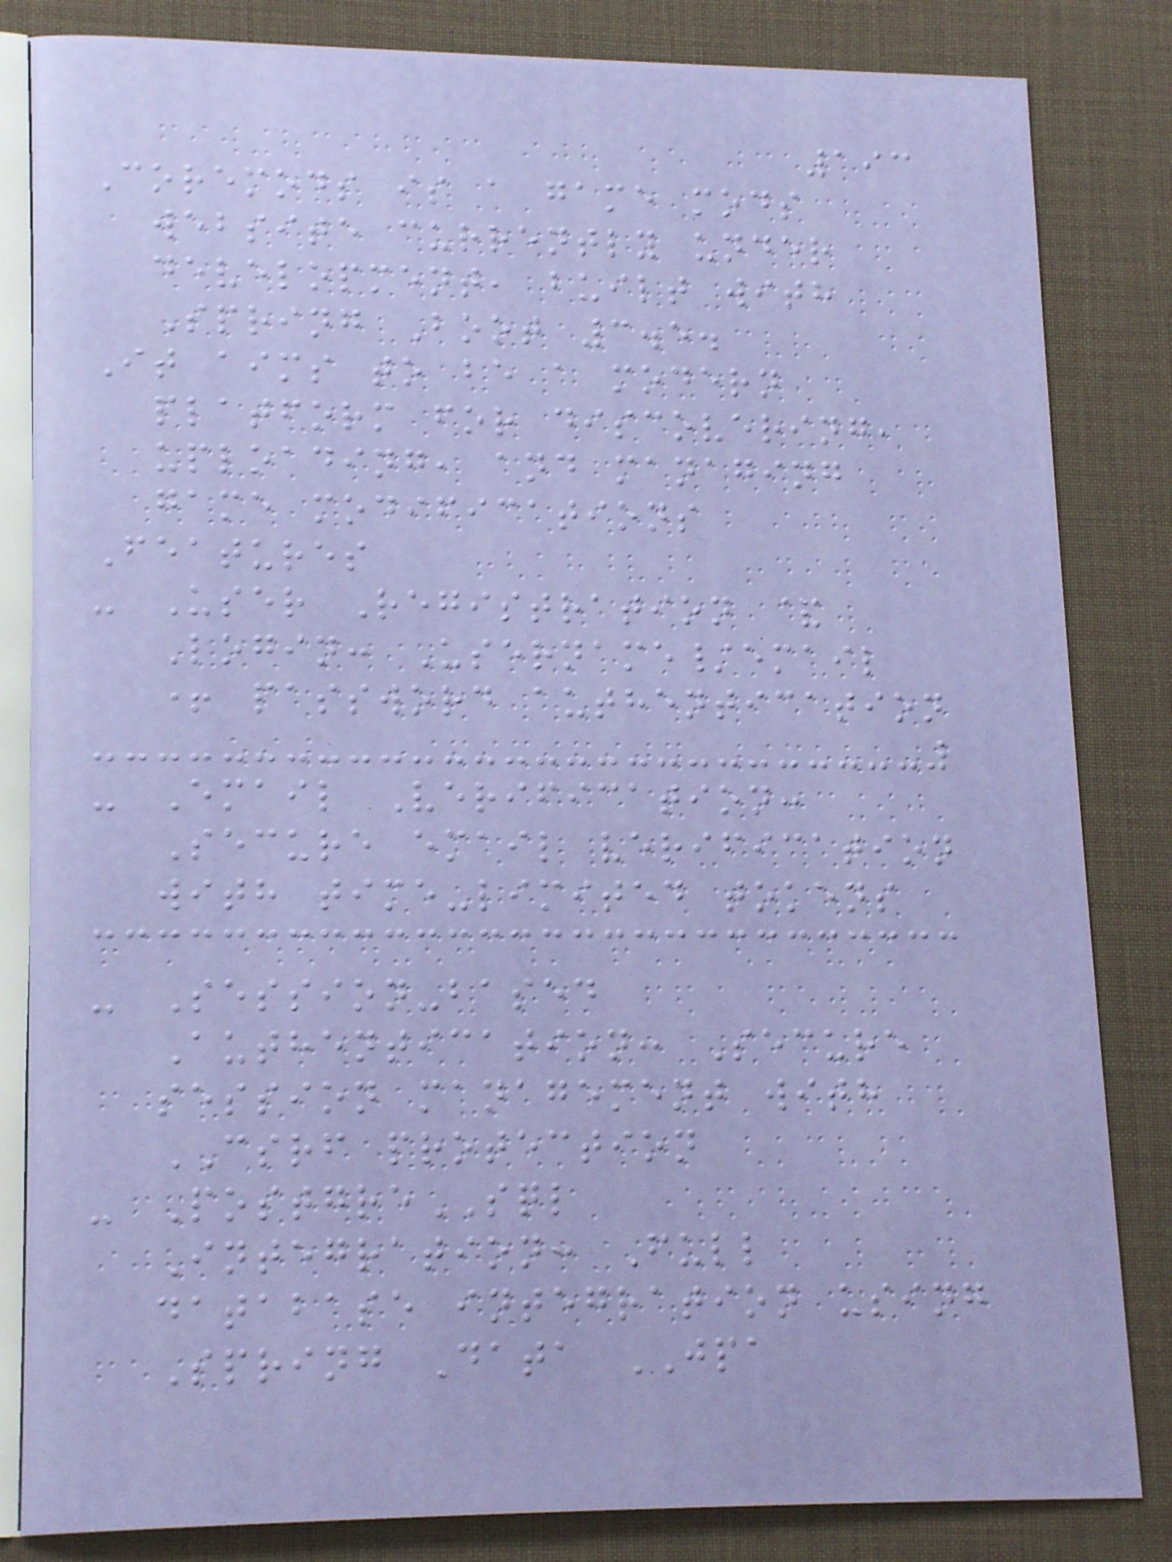193
Coremods is a game mods
website currently under
development, built with
Spring Boot 3.5.
It aims to be a modern
platform for discovering,
uploading, and managing
game modifications
Features
- User Registration &
Login: Username/email
+ password authentication
- Email Verification:
Secure email verification
with time-limited tokens
- Session-based
Authentication: Secure
session management with
CSRF protection
- PostgreSQL
Integration: Full
database integration using
Spring Data JPA
